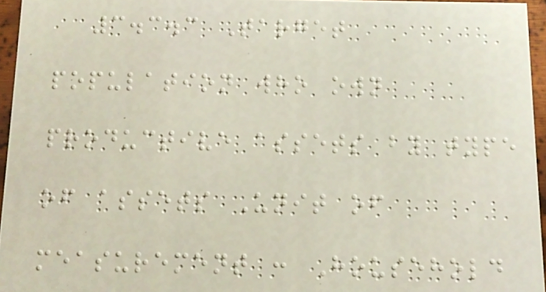3.3.3 Target
population who own
productive assets by type
of assets Unit of
measurement : Household
